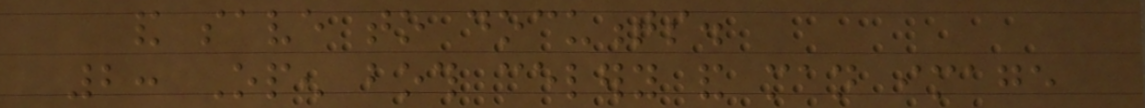and save to documents.
2: Open both celery and man image
